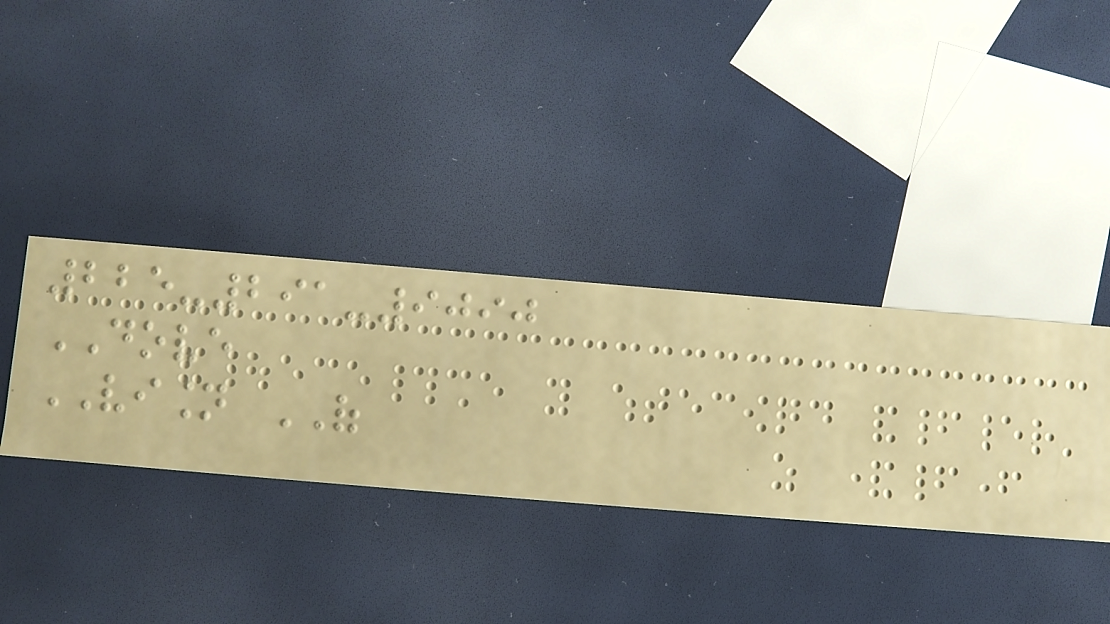225-291-9090
DOVE
VISION OF
